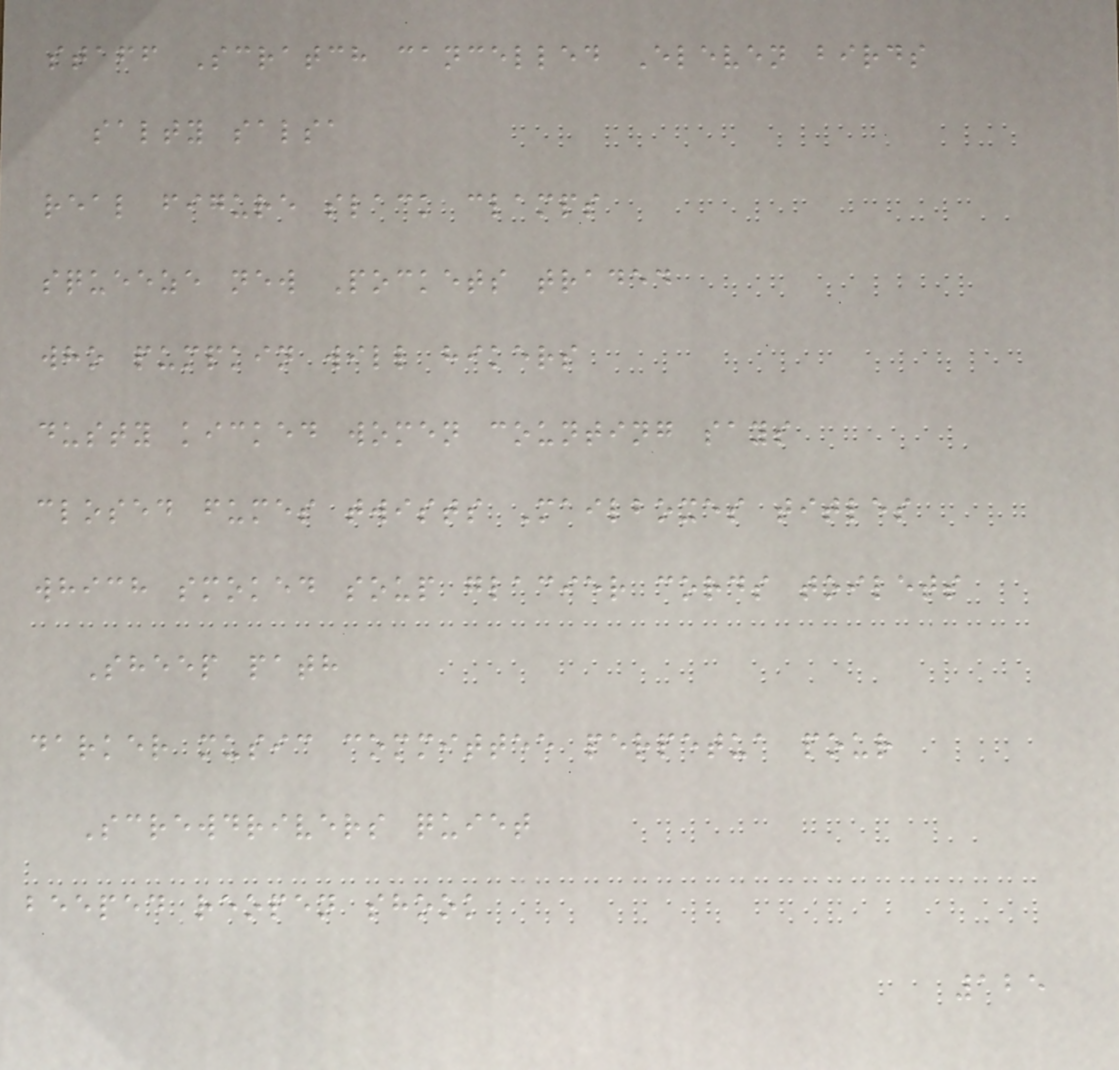staff Scratch cancelled Eleven birds
salty salsa
real figure slack clamps
squeeze new Pockets traded
who pumpkin will hikers
dusty kicked women counting says
closed fumes twists Mailboxes titles
which smoked soup glacier cords toilets
Sheep path
darker music committee perpetua pour
Screwdrivers quiet
beeped reopen shook
125
